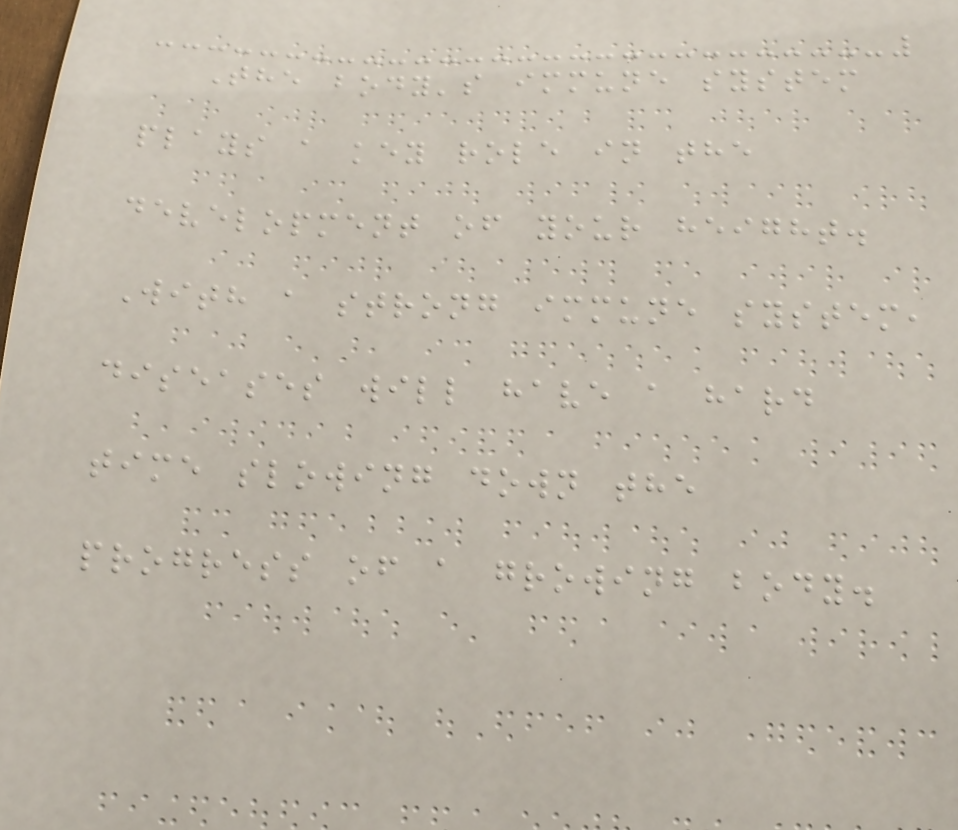The body's immune system
plays a key role in the
development of your height.
With a strong immune system,
diseases will have a hard
time slowing down the
progress of a growing body.
